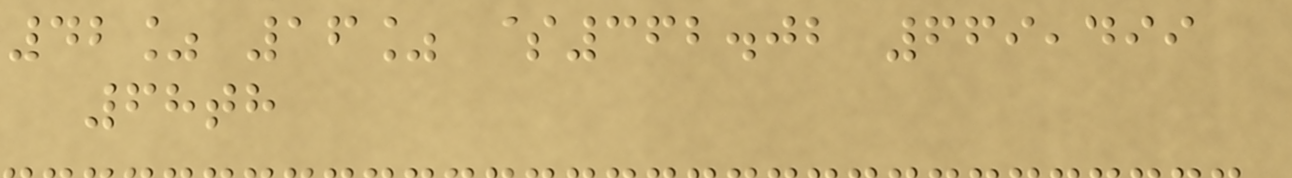42% 16% $362.02 669,499
68th
